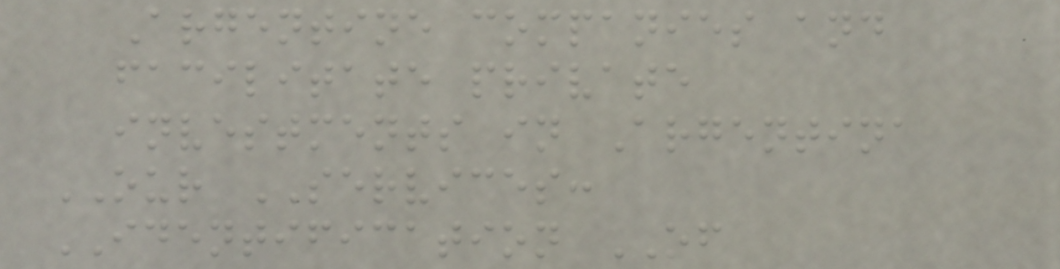Argentine companies and
facilitate private
investments in Argentina
OUR SERVICES:
IDENTIFICATION OF
